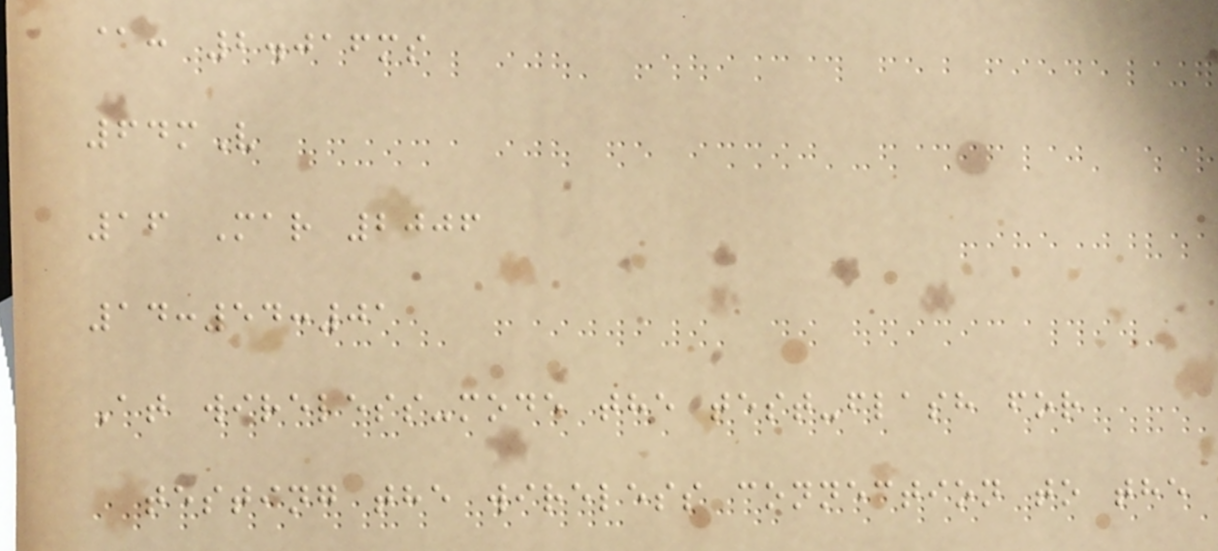@: 2.016ms
64mV
16 Mar 2006
14:54:01
At wireless-mode the test-flash for
testing the wireless connection to the
